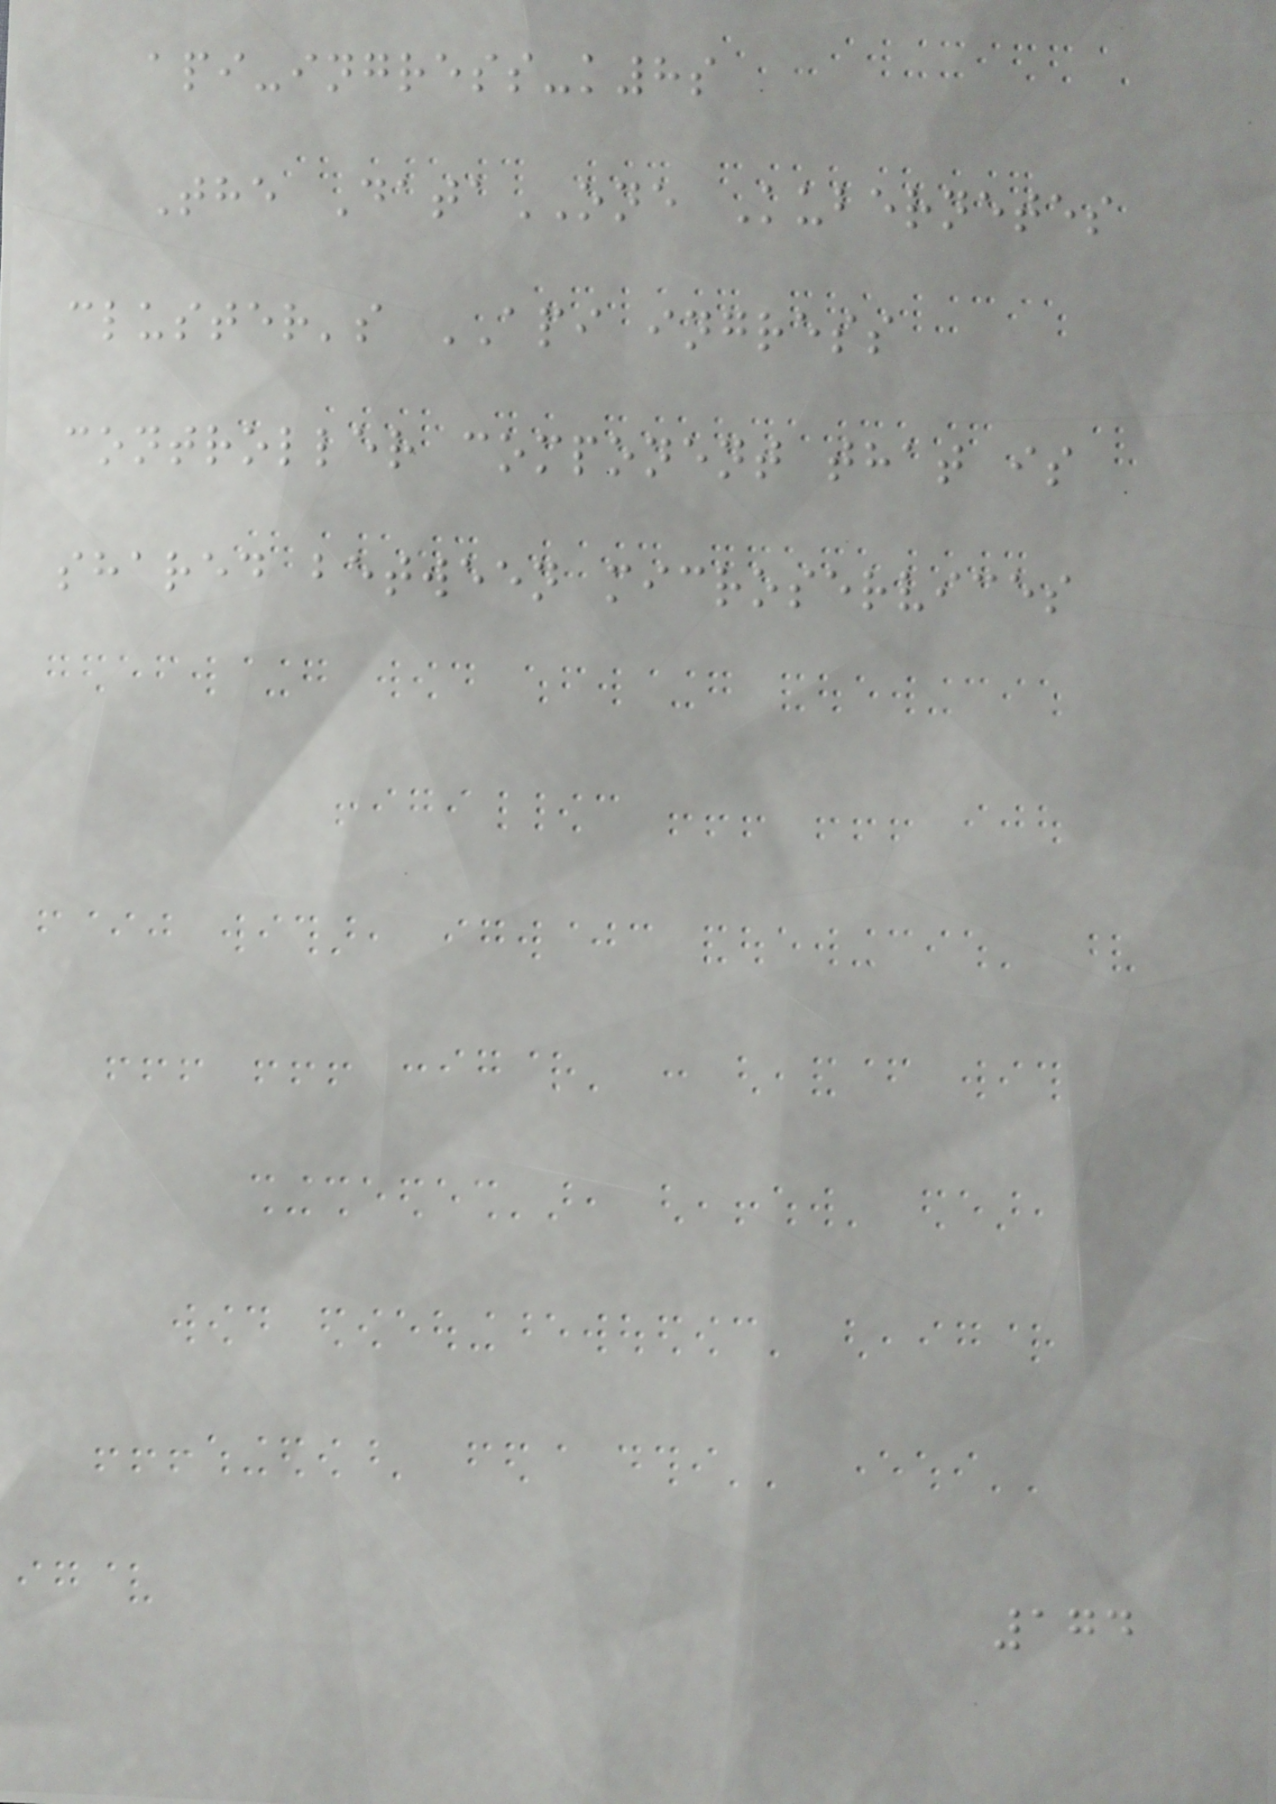api-ingress-k8s
The DataONE Kubernetes
cluster's API ingress
controller component that is
shared between microservices
174
